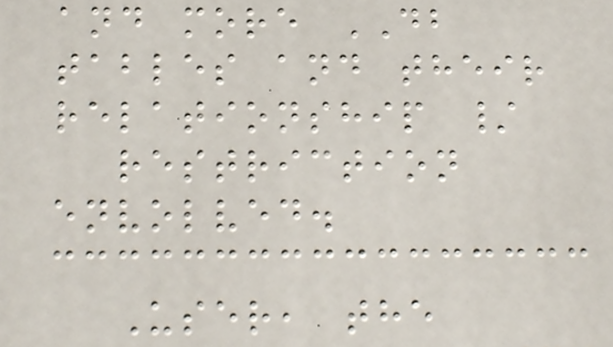and more DB
tables and their
relationship /
restriction
envolved.
User, the
